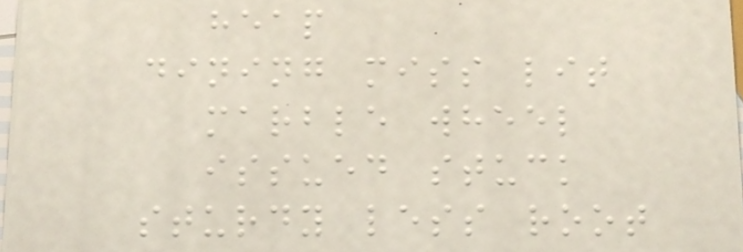heap
dining miss lit
marble wheel
issued stuck
sturdy less root
